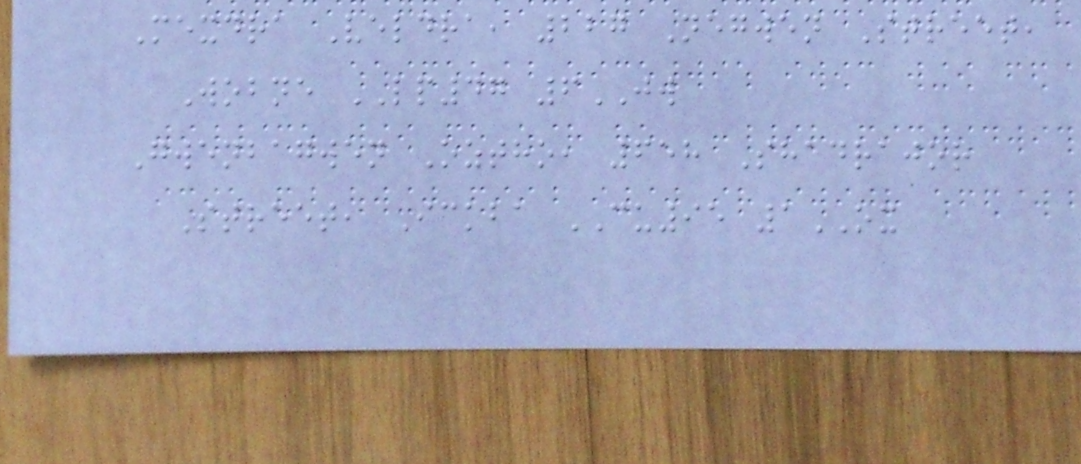Mexdra Veldra, 227 Negwen Street,
Wobne LP47 6JW
Gwenbagwen Oztho, 658 Shadrajor
Street, Ickba CU95 1OX
